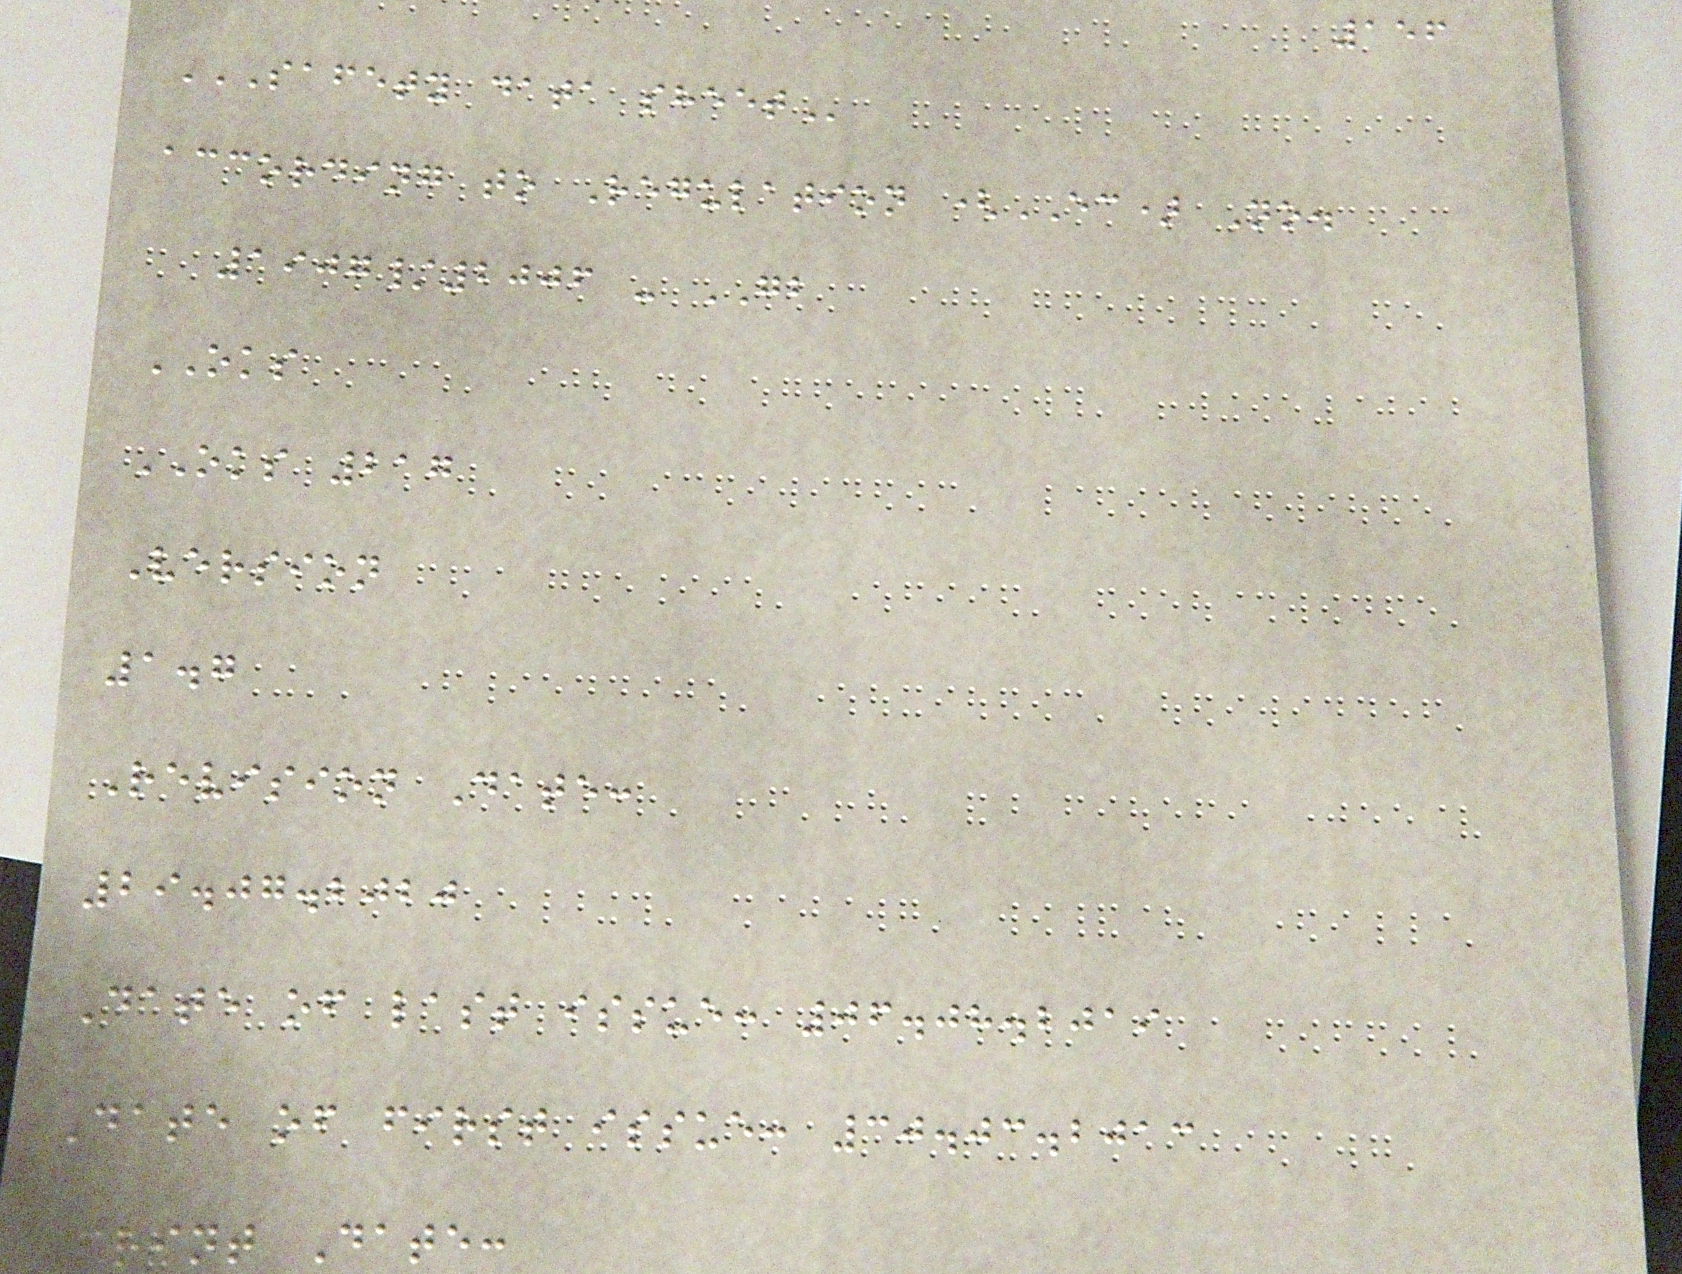156
SAFETY DATA SHEET
according to Regulation (EC) No.
1907/2006 - GB
OKS
OKS 217
Version
1.7
Revision Date:
29.07.2020
Date of last issue: 06.08.2019
Date of first issue: 30.03.2013
Print Date:
